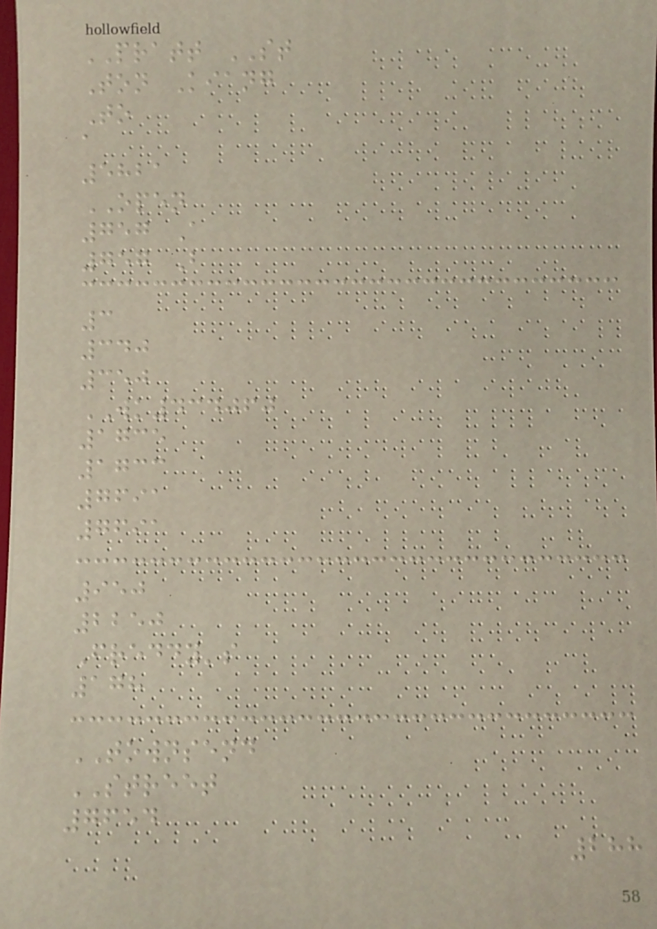PRATT ST
Ton Kiang
To
a
5821
OPEN
757 A
757 B
3
340
350
WK434060
1735
1733
7691
7691
950
2250
Freddy's
178
TOWNSEND
STREET
7654
288
